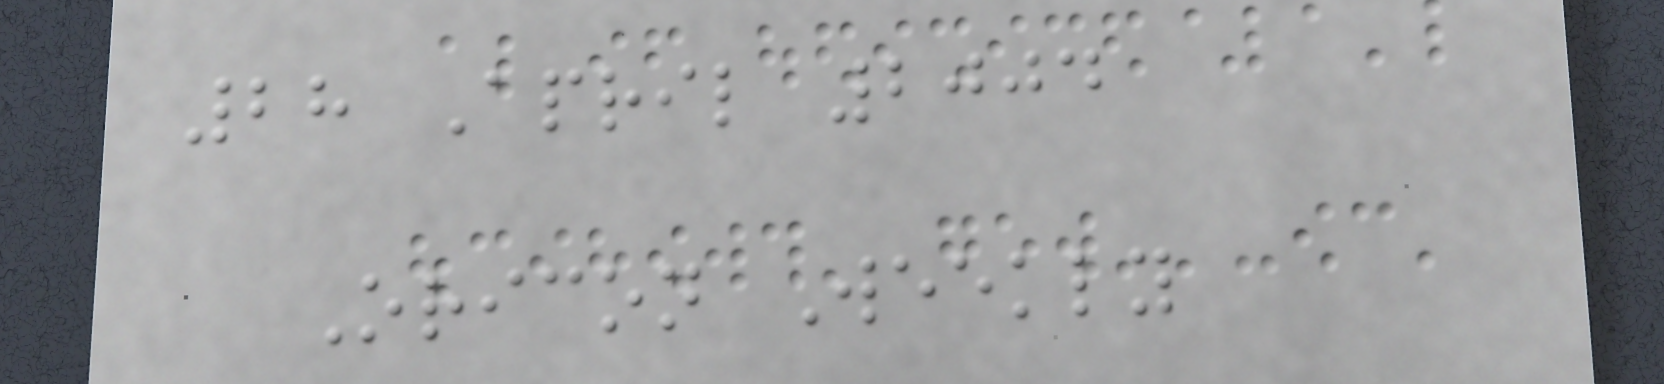28 April 2004
Oricon Weekly
